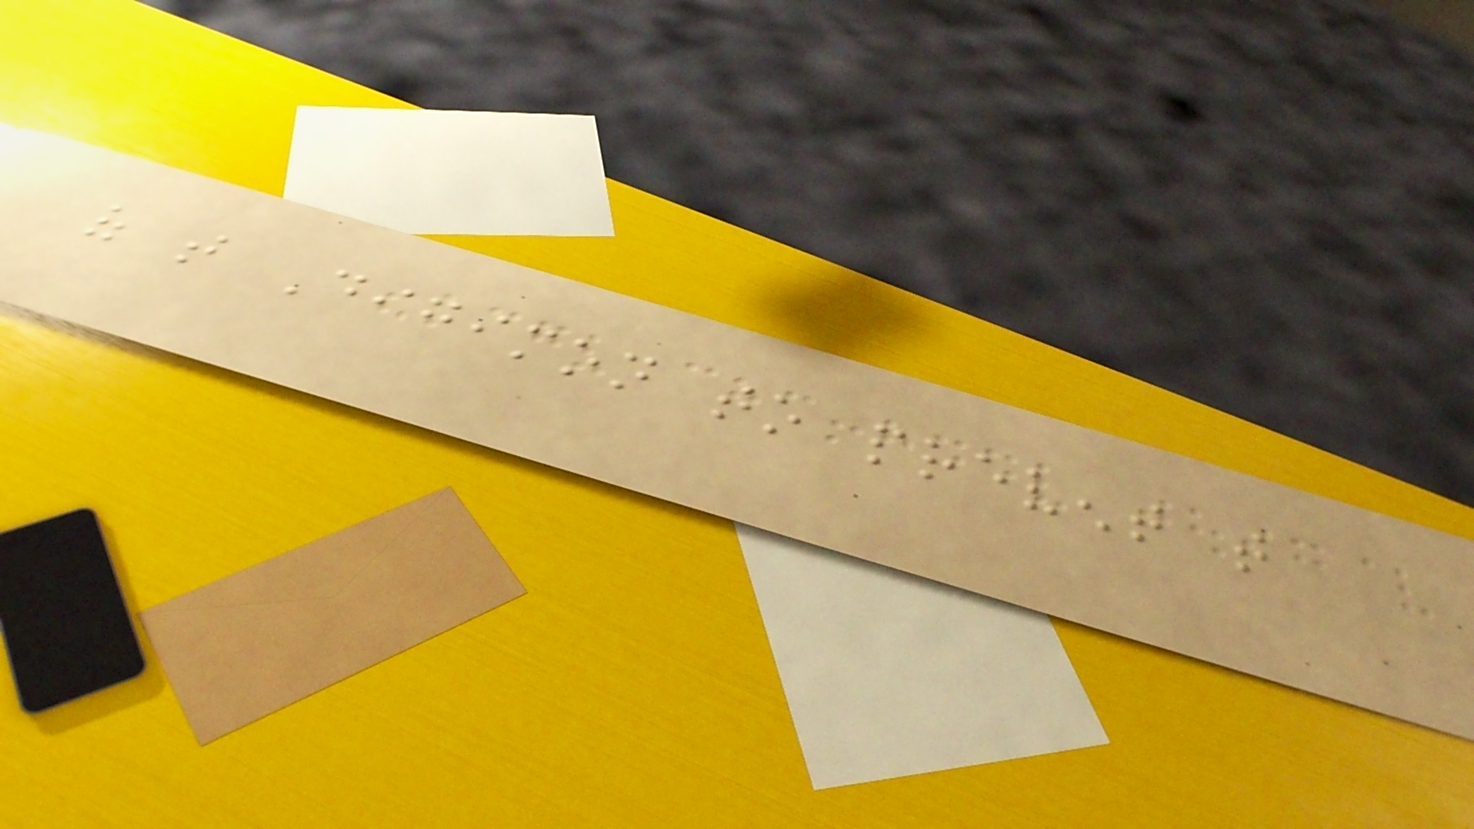of that Digimon to prevent that
